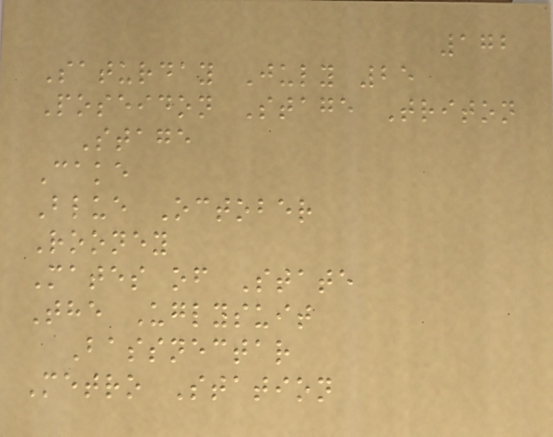172
Saturday July 25
Poseidon Stage Triton
Stage
Cake
Blue October
Rooney
Mates of State
The Uglysuit
Bassnectar
Metro Station
